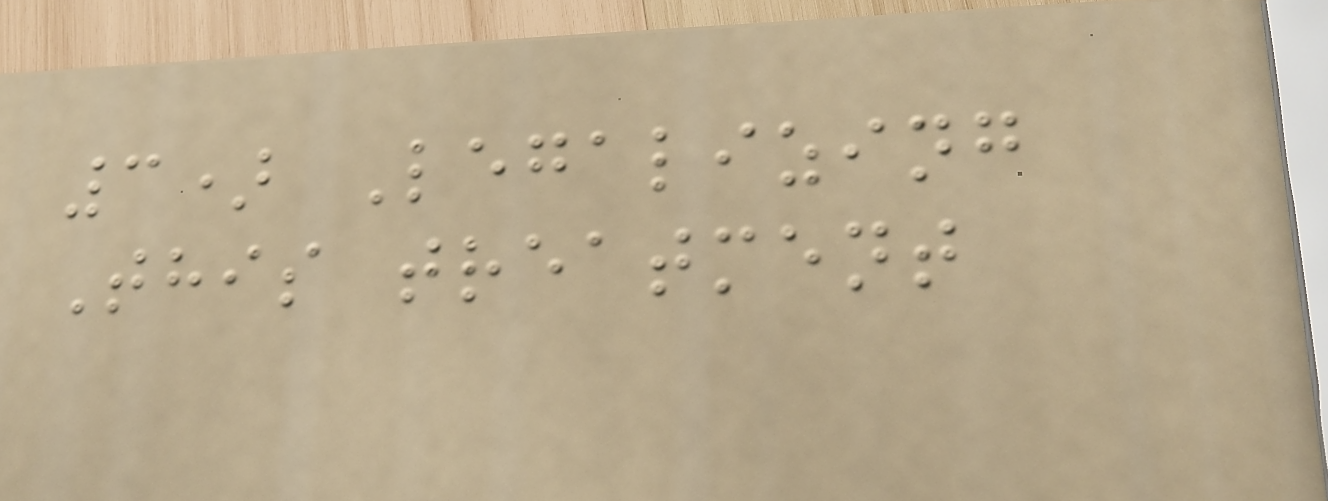3) Legalizing
This treatment
